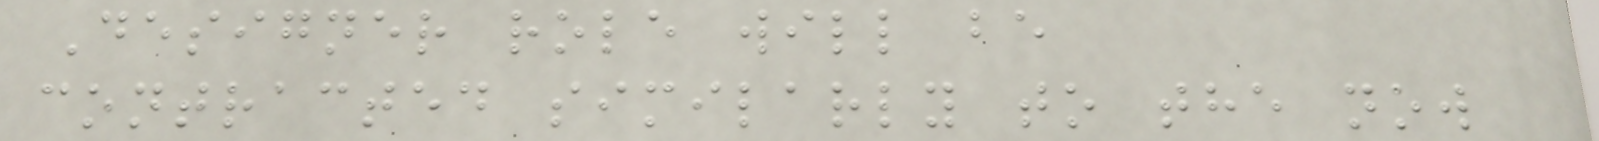Designer role will be
contracted similarly to the now
